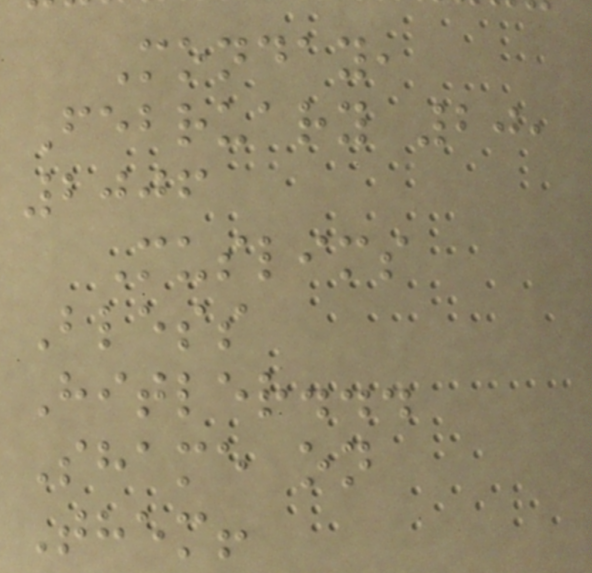Monday,
February 20,
2006
Muslims
Bless
Hitler...
Shame on
Them!
